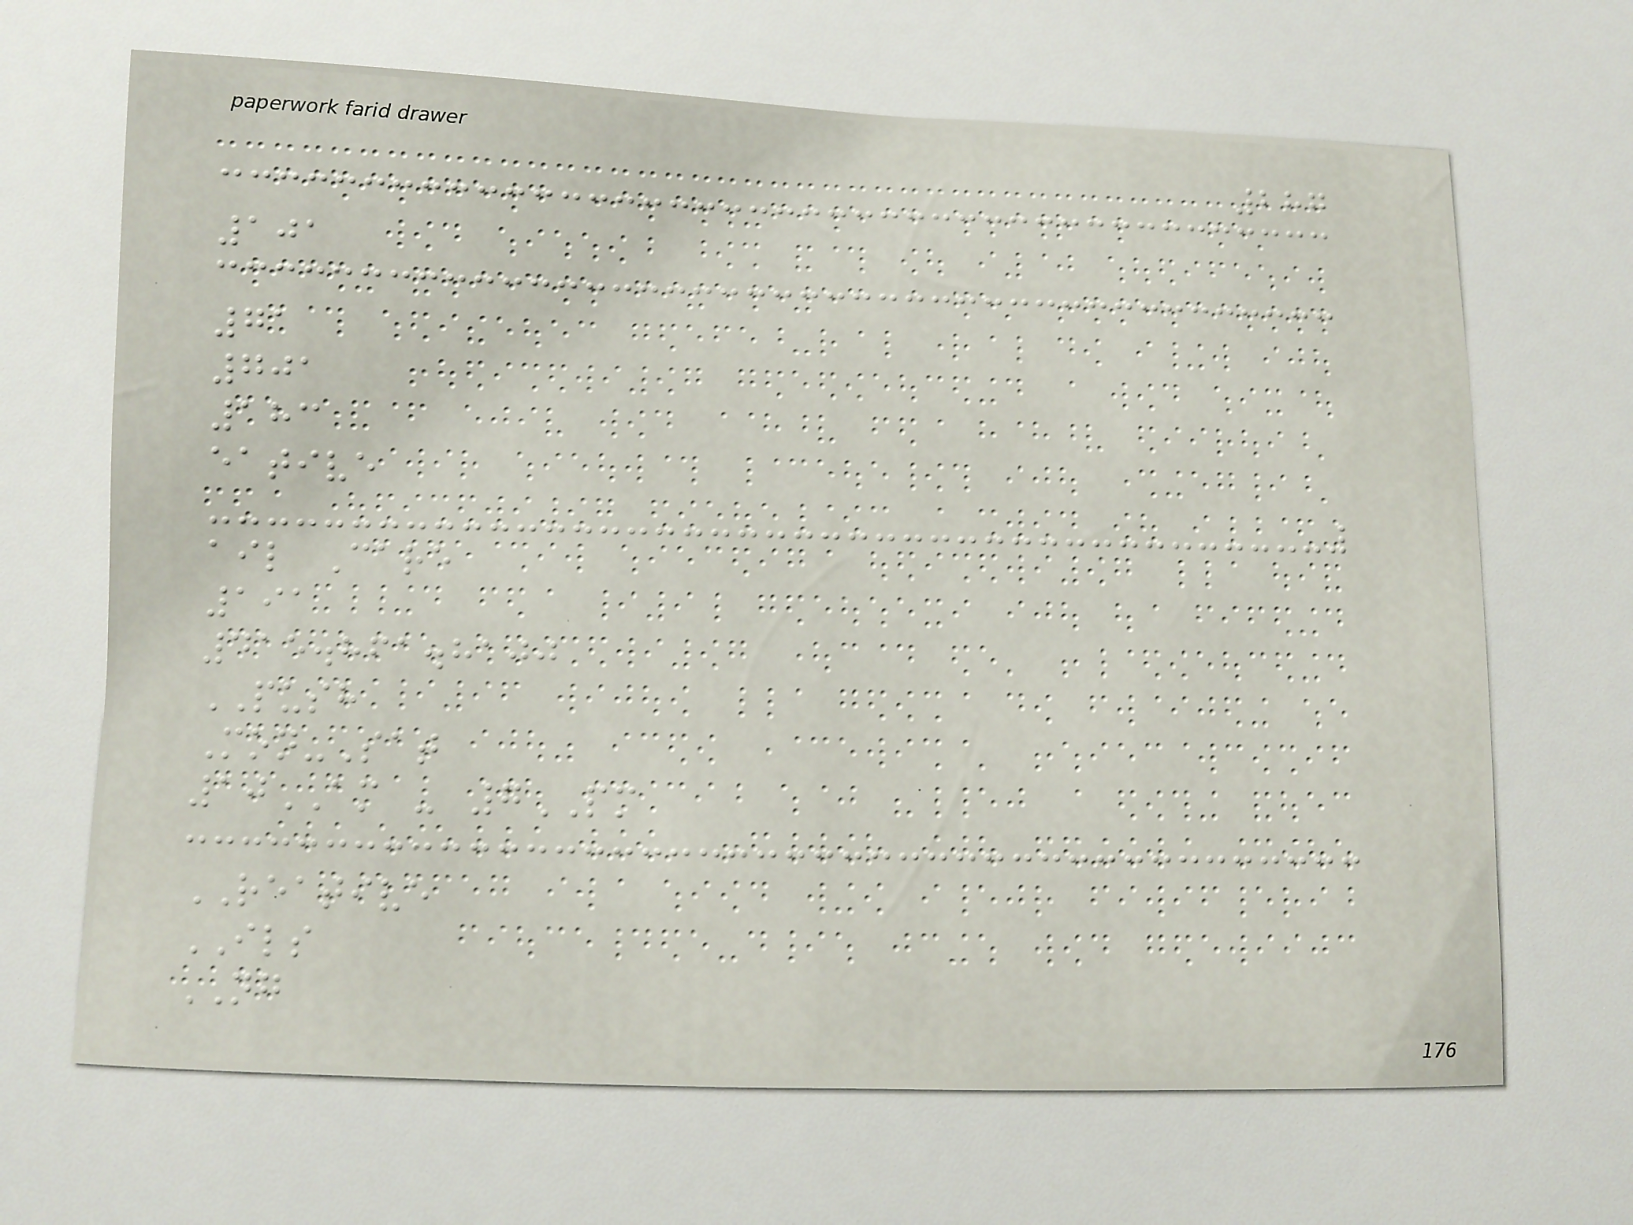287
101
71
701
183
eative
ail Care
191
415.861.8100
PUSH
Mon-Sat
10AM - 7PM
REATIVE
ILS
NG
